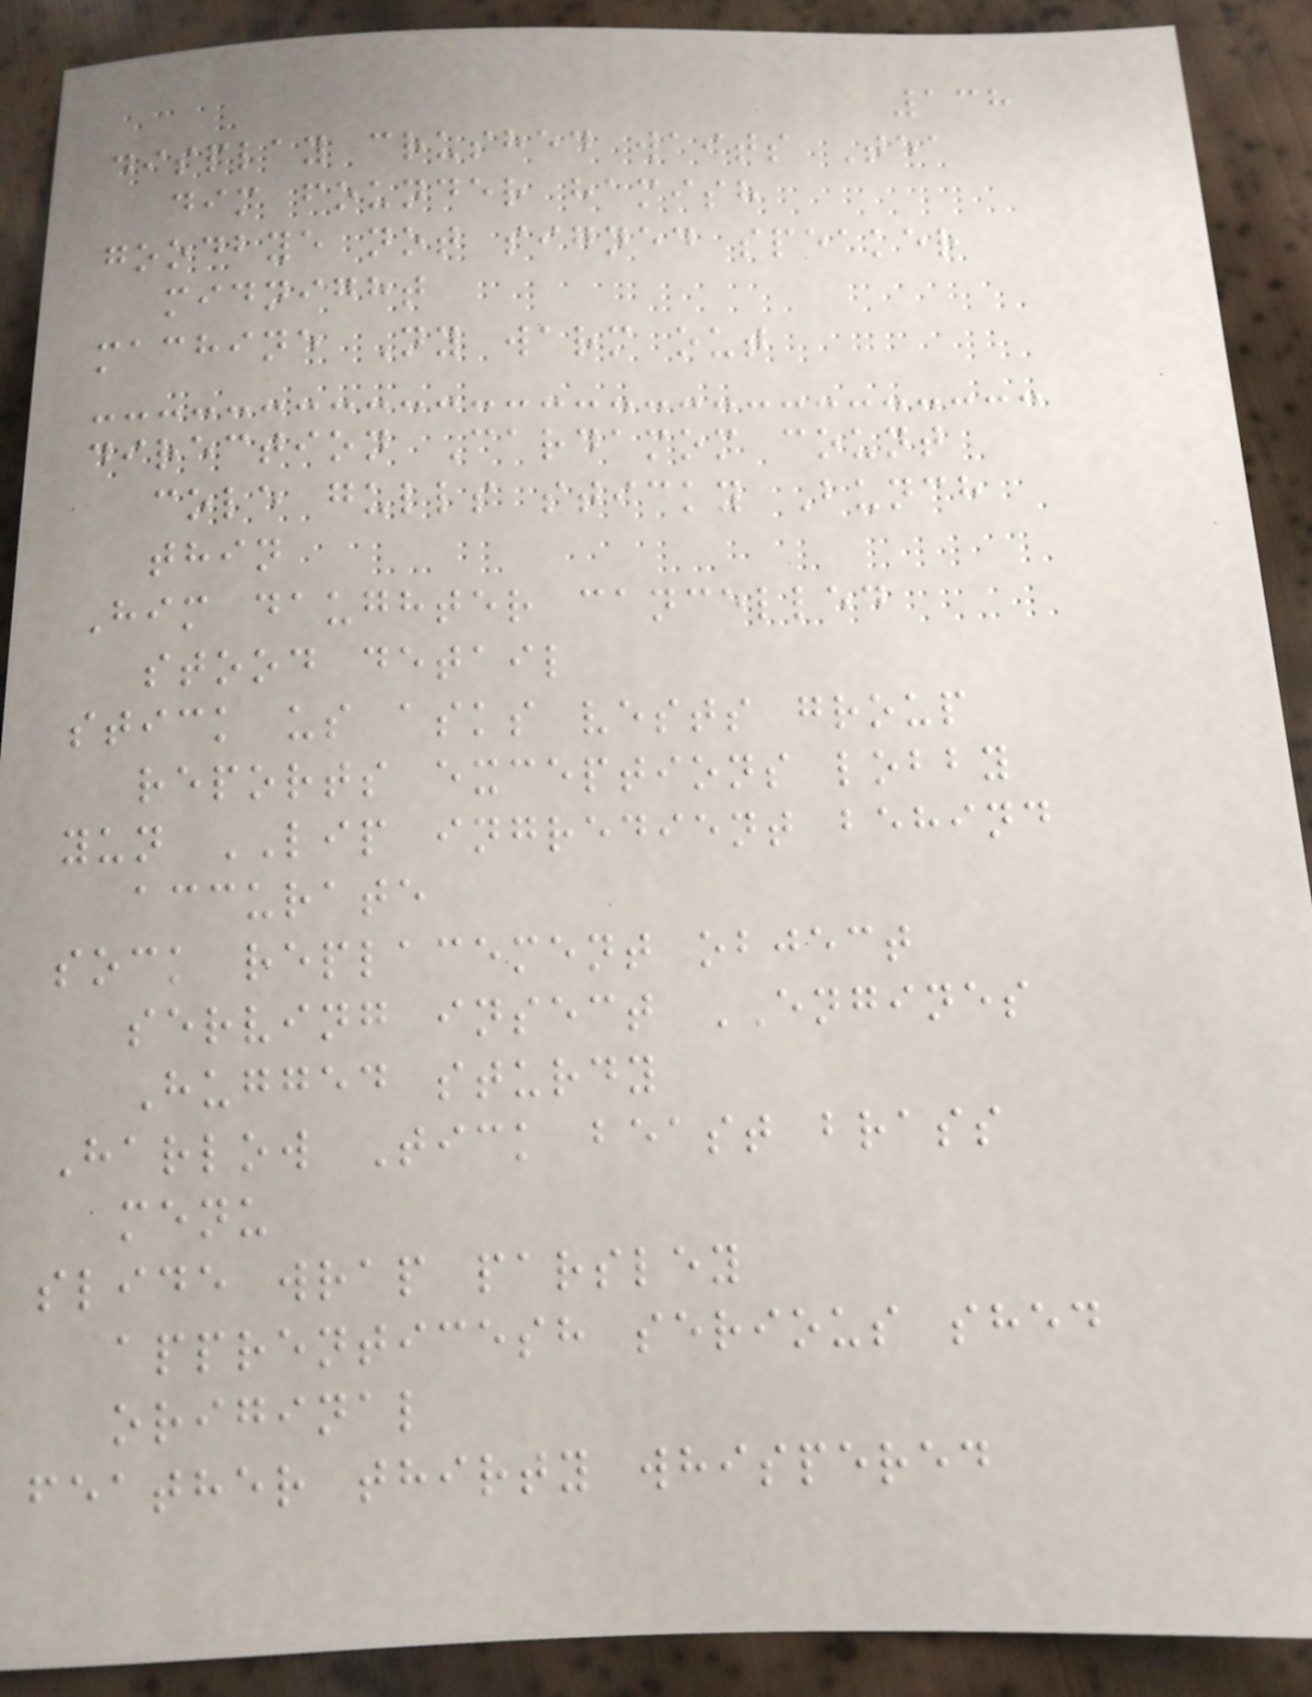138
display crushed waits Tea
dim founder hamish
goodbye not signed speaker
midnight
machine Ny warm out
direction Cardamom count
cole gulls sticky Bunch
thin
Him daughter cancelled
stood detail
stick us asks vests group
reports exceptions lobby
yun LIP ingredient behind
accurate
sock replacement object
serving insect ENGINES
Hugged sturdy
Harlow Tick beast brass
menu
slide wrap parsley
apprenticesh serious shed
original
feather thirty whispered
